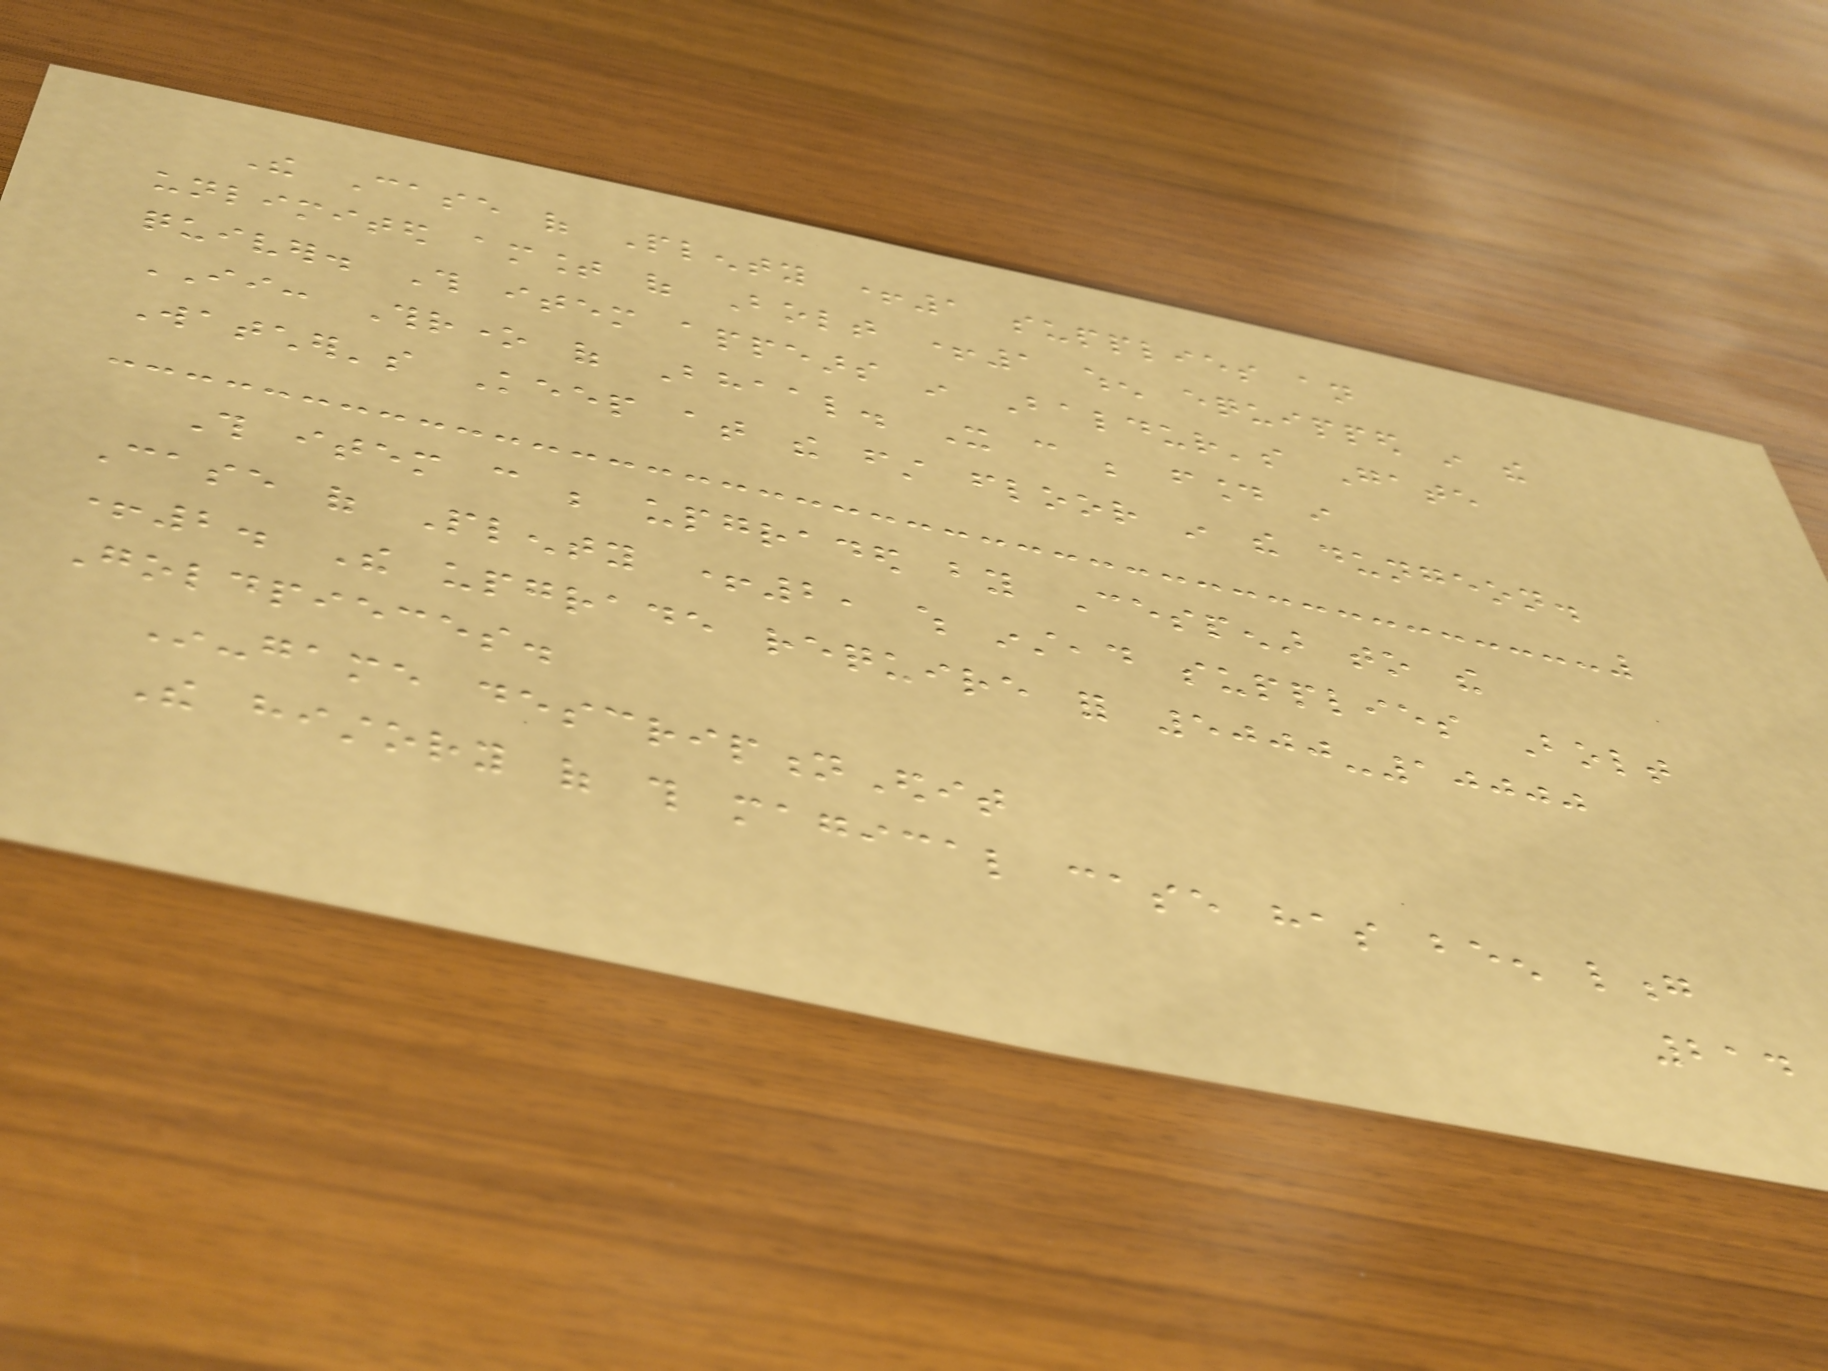The Case of Plenty +1 supplies an
unlimited amount of Bolt +1 when equipped in the
quiver. This item appears in Baldur's Gate
II: Throne of Bhaal. It can be found in
Watcher's Keep at the first floor in the dungeon.
This item can be upgraded by Cespenar to the
Case of Plenty +2, which instead supplies Bolt
+2. The upgrade require for 5000-10000
Goldpieces.
In-game descriptionEdit
The history of this magical case has been long
214
